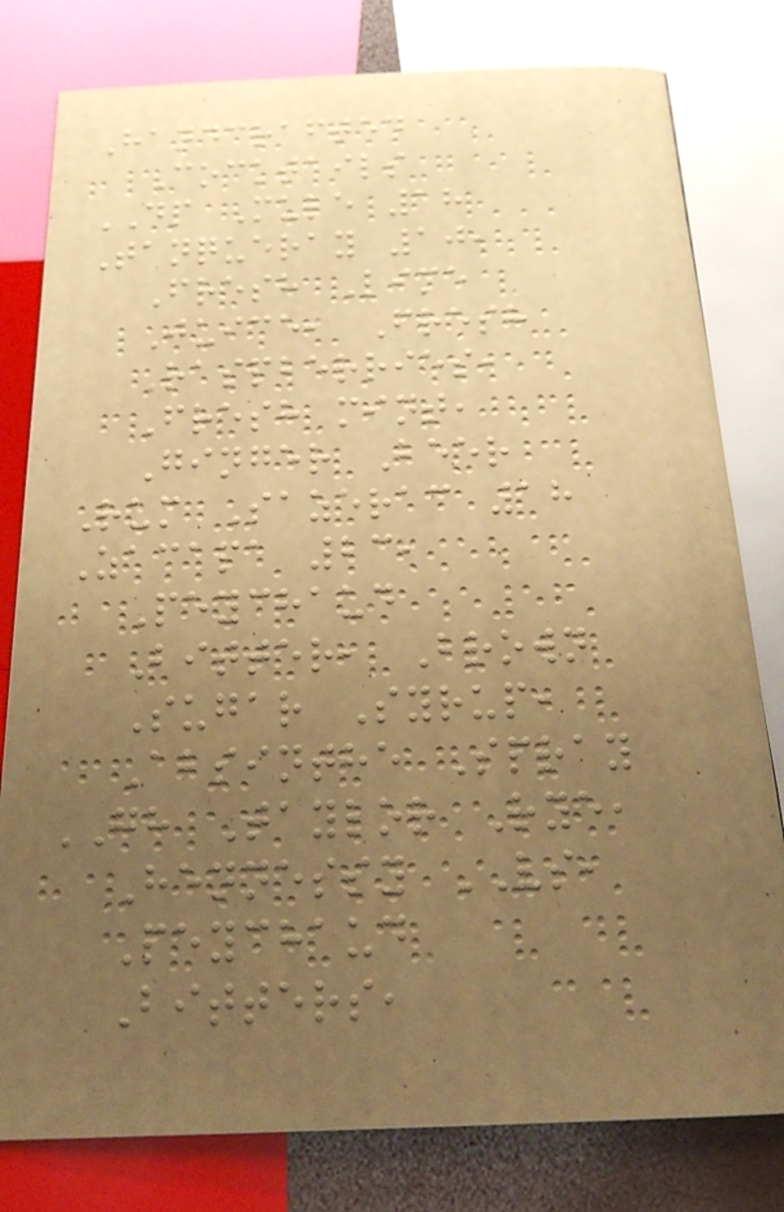Handcrafted
Cocktails
DP Mule 18
Tanqueray 10,
Fresh Lime
Juice, Fresh
Raspberries,
Fresh mint,
Ginger Beer
Rum Sazerac 18
Zacapa 23,
Peychaud
Bitter, Brown
Sugar Syrup,
Absinthe Spray
GH Taylor Rye,
Hennessy VS,
Peychaud
Bitters,
